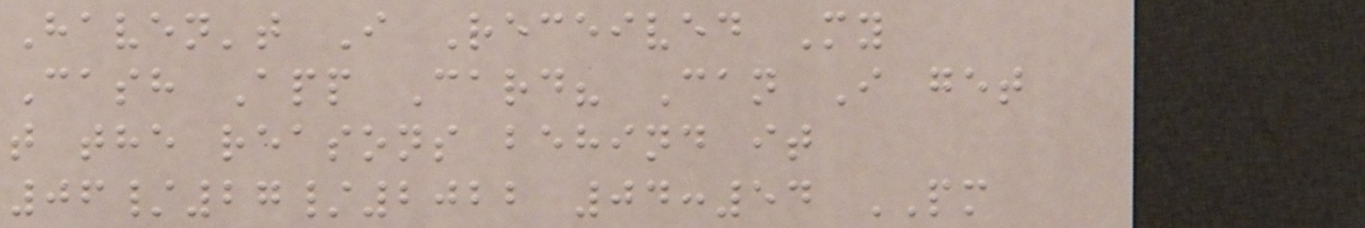Haven't I Received My
Cash App Card? Can I get
t the reasons behind it
06/27/2022 04:54 PM
